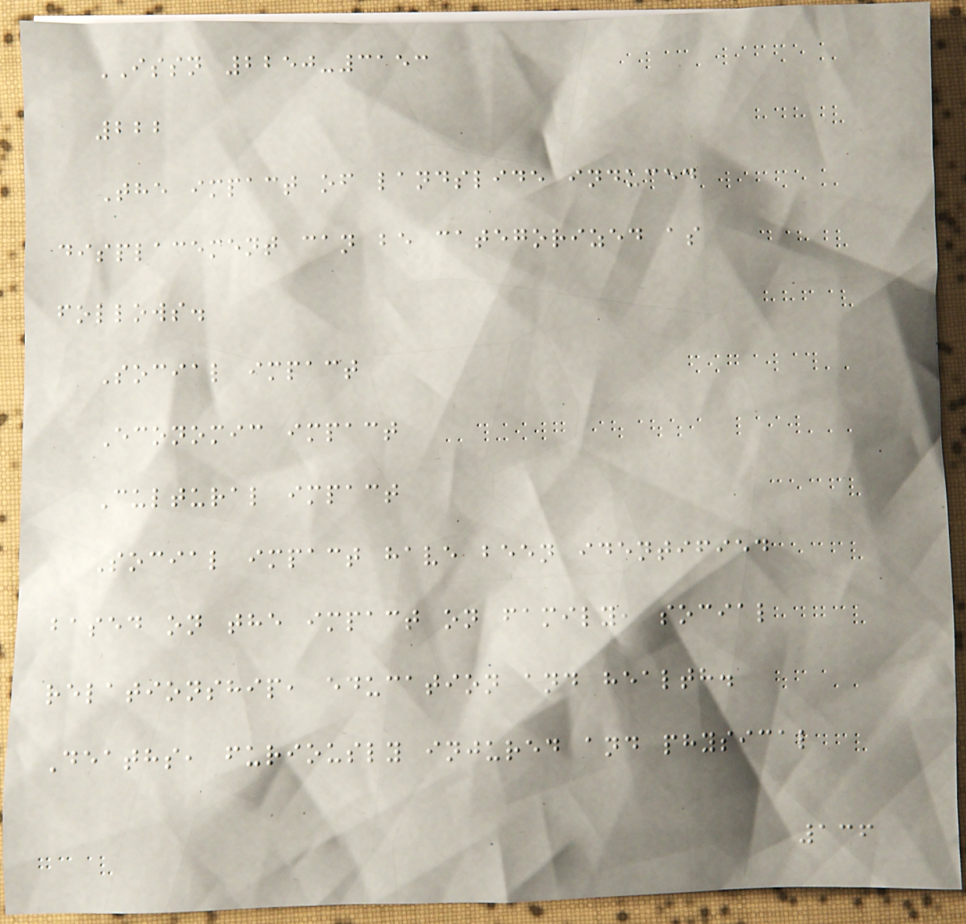ISSN 2250-3153
222
The impact of landslide induced
displacement can be categorized as
follows.
Social impact
Economic impact
Cultural impact
Social impact have been identified
based on the impact on family, social
relationship, education and health.
Deaths, furiously injured and physical
136
